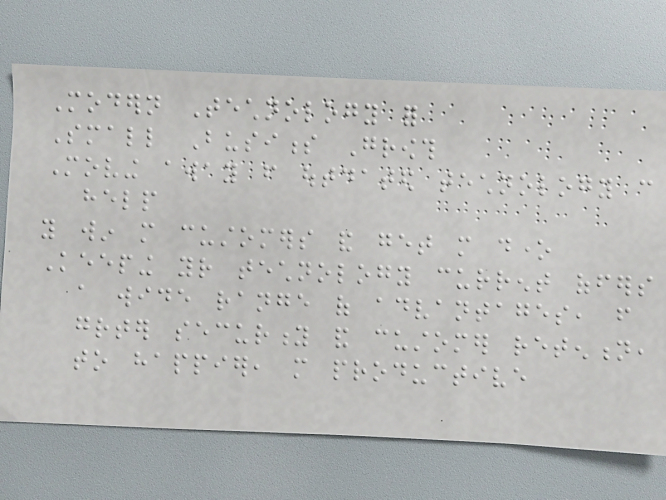Modern Technology for
Small Business Growth
Moving away from outdated technology can
help
you win more customers and get more done
Keeping your technology current offers
a wide range of advantages, from
greater security and customer retention,
to happier, more productive
